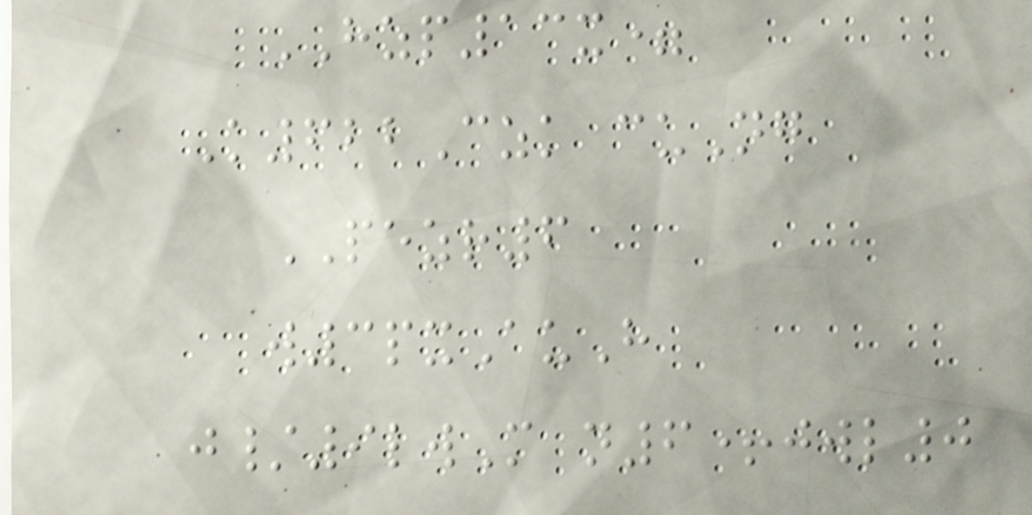HZP13x=
K622Czk cuNg
PEZR6
w3pxAuH
j/9lwM n6+jwl0
